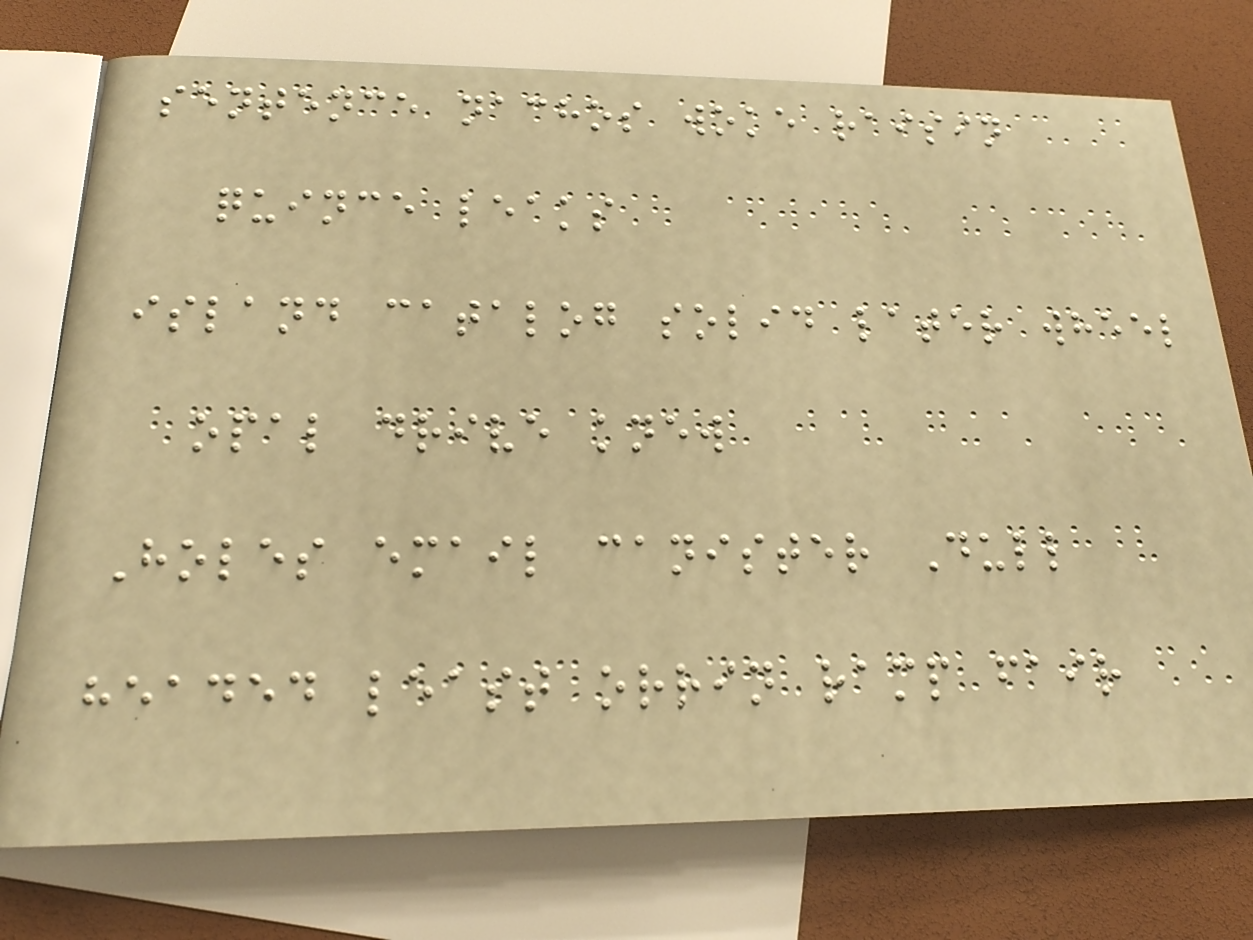sentence nachos woke raisin
quince leaks
island catalog solid later wheel
opal drive knew
Holes email canister Dull
headed least orrin ramp fair
